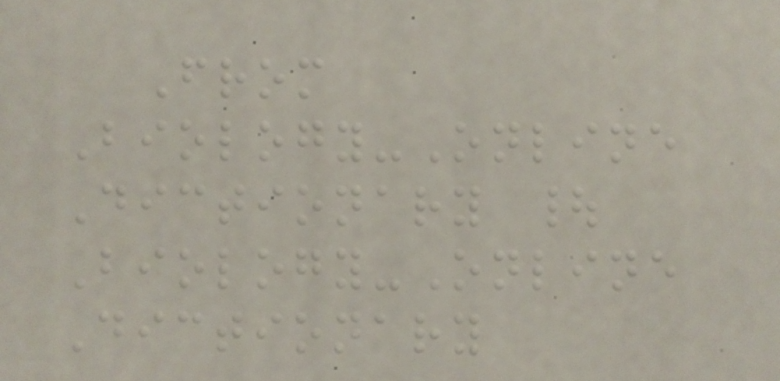From
Biology-Online
Dictionary |
Biology-Online
Dictionary
